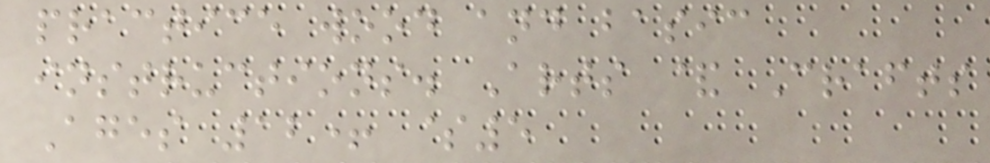practice wood and basic
instructions. Arts & Crafts
Ages 12+ $5
